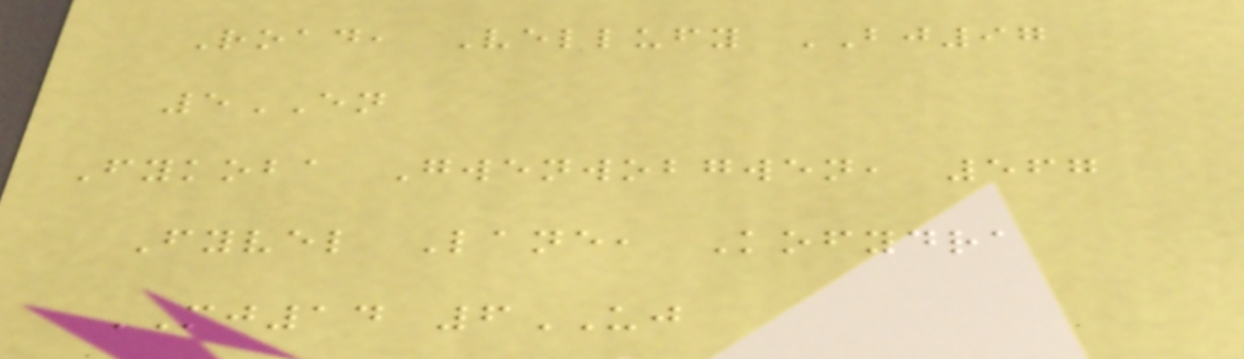Road, Vellufy BJ97
5EN
Fykoba Gwenwobgwen, 567
Fyvel Lane, Kofydra
MJ14 6UJ
